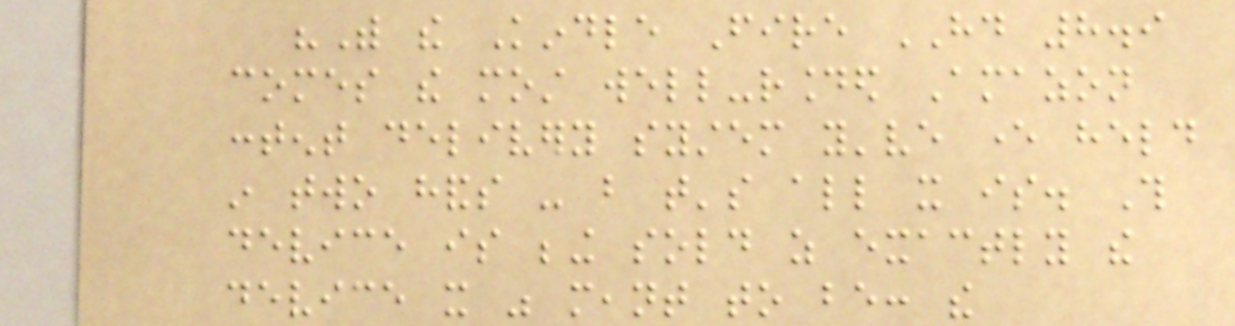"With the Kindle Fire HD 8.9
comes the most well-rounded Amazon
content delivery system you've ever held
in two hands - but that's all it is. This
device is being sold as exactly the
device it was meant to be: the
